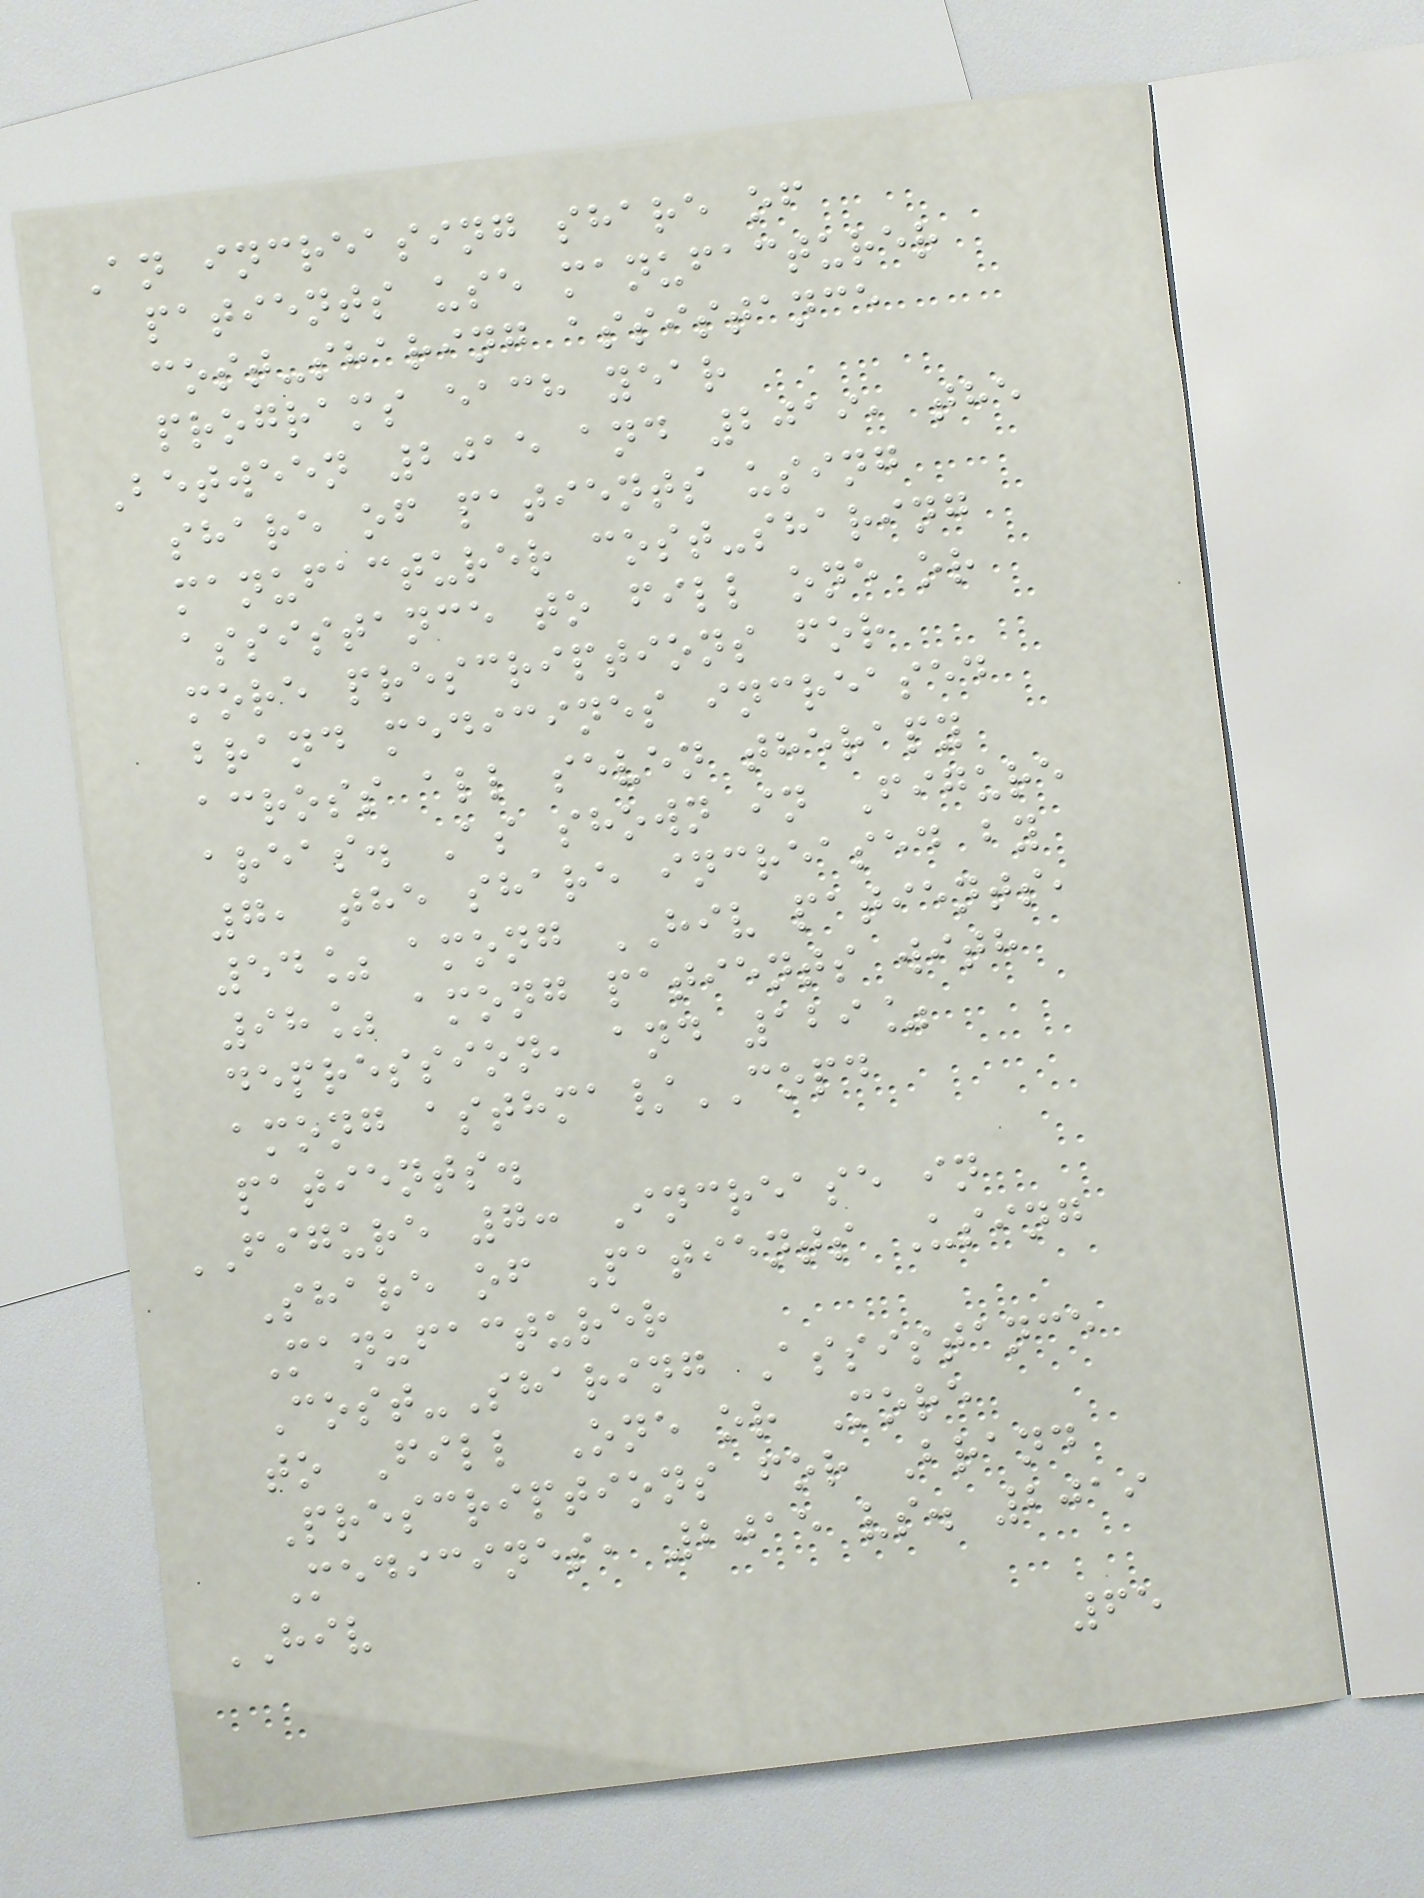An increasing share of
patients use manufacturer
cost-sharing assistance
programs each year
Between 2015 and 2019, the
share of patients using
manufacturer cost-sharing
assistance to fill one or
more prescriptions for
brand medicines increased
across all seven therapy
areas. As shown in Figure
7, the share increased by
54% among HIV patients,
98% among patients with
depression, and 129%
among asthma/COPD
patients.
FIGURE 7: Increase in
Share of Patients Using
Manufacturer
Cost-Sharing Assistance
to Fill One or More
Prescriptions for Brand
Medicines, 2015 vs. 2019
HIV
65
